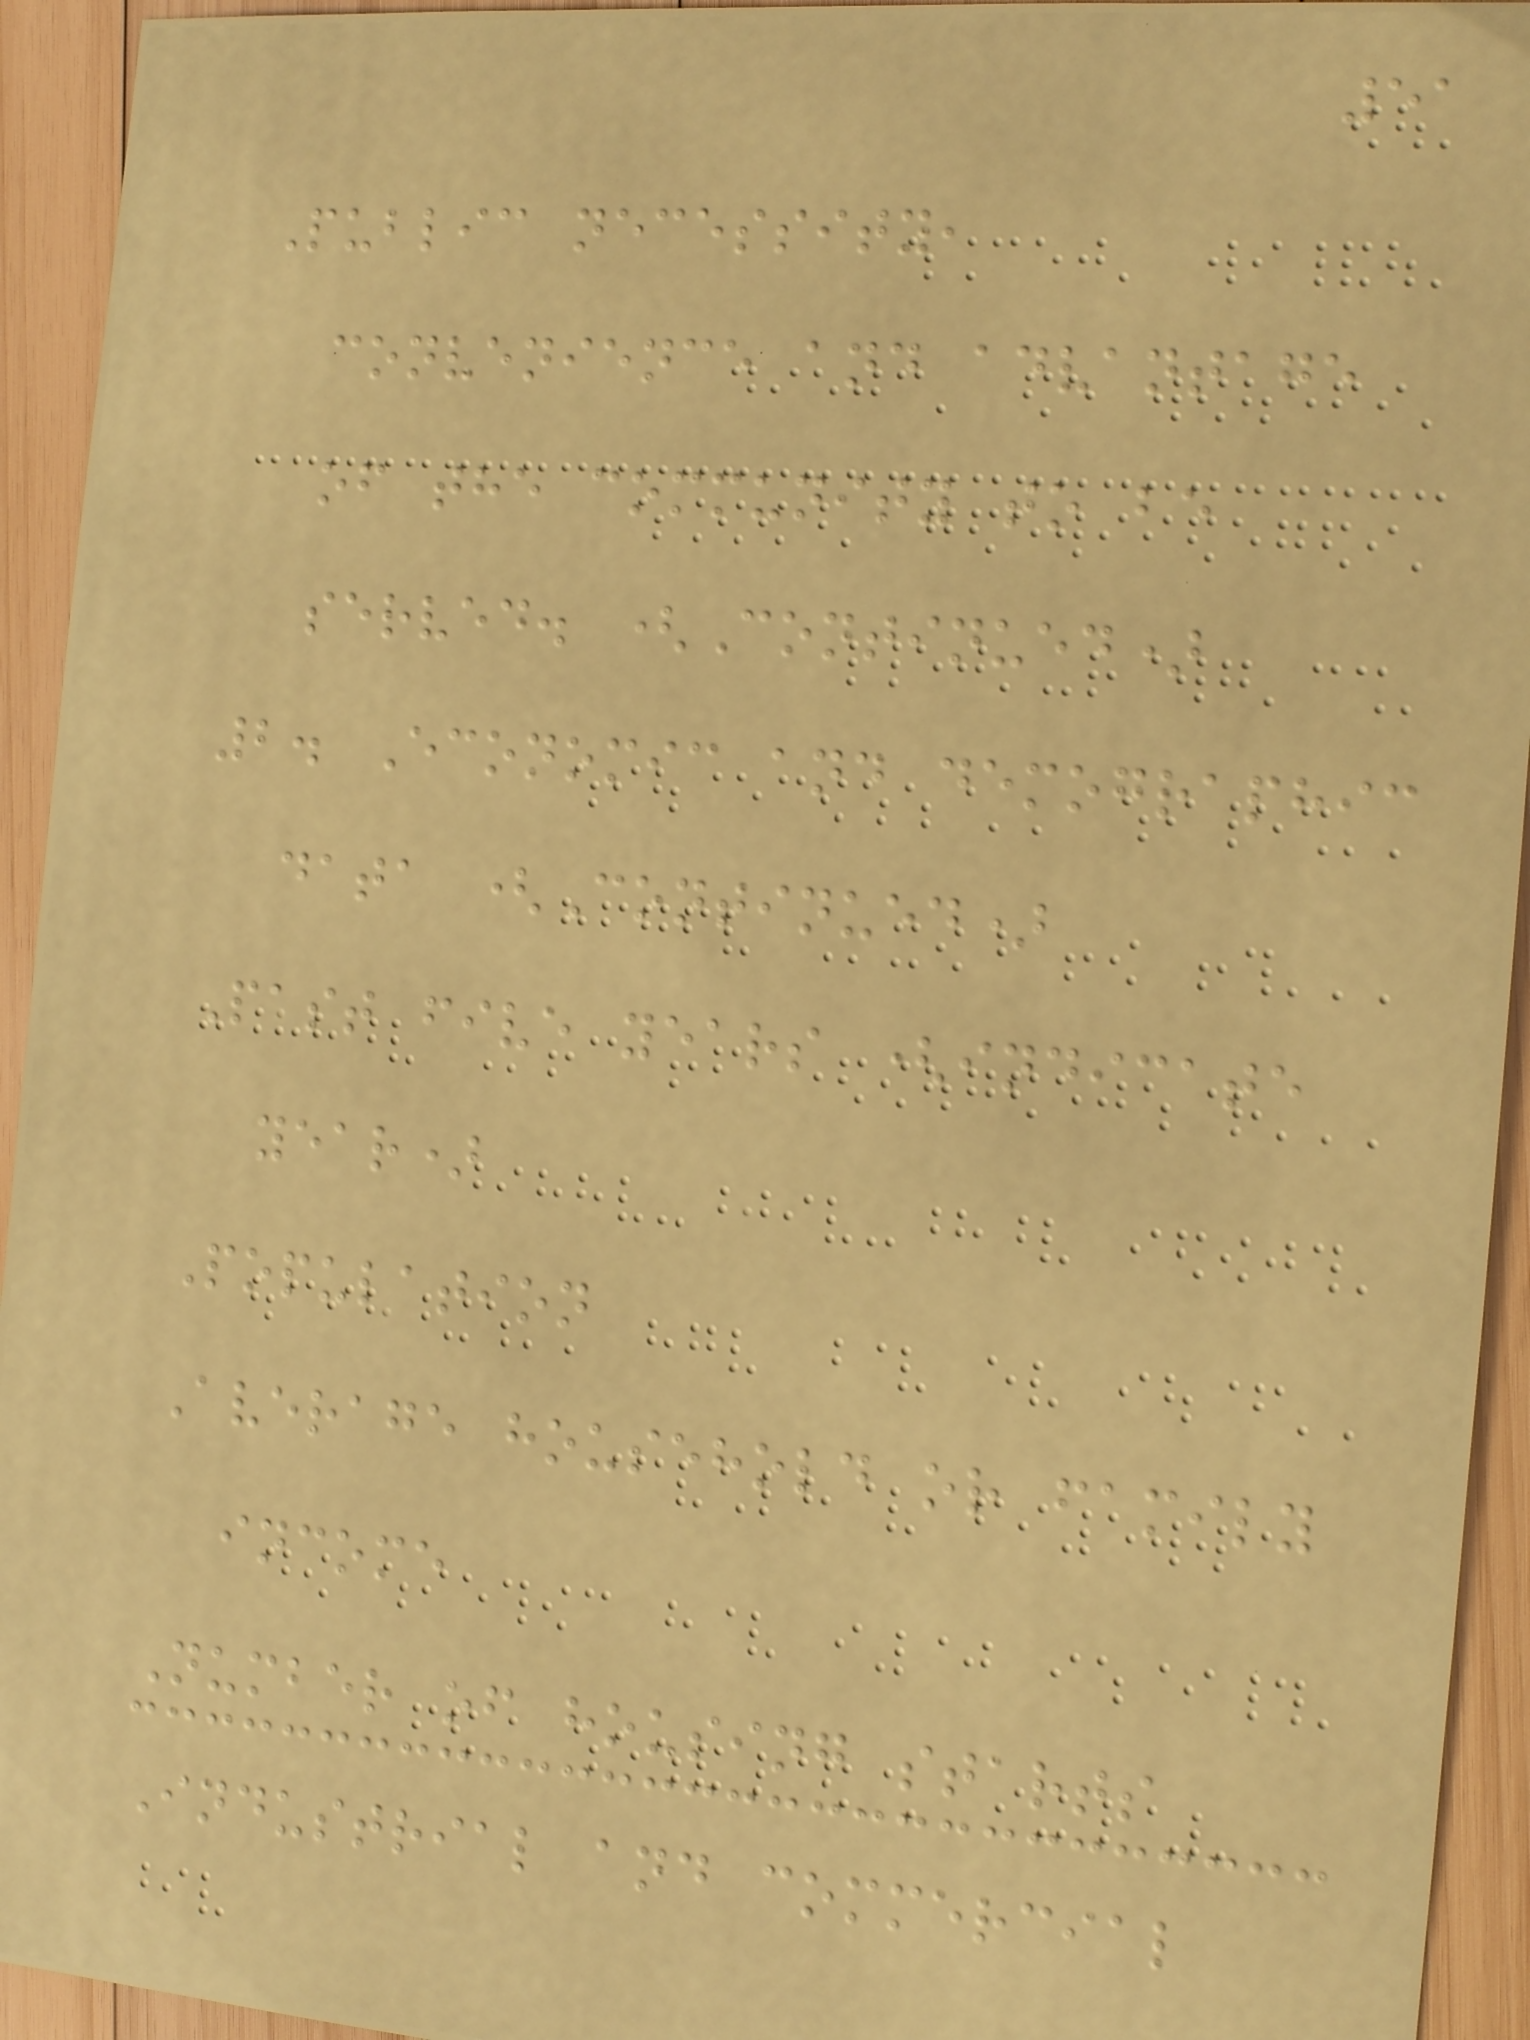51
Public necessity,
convenience and advantage
of the community to be
served. (Continued)
2. Economic and demographic
data (Continued)
Past five years (indicate
year)
Population
Average household or family
income
Number of housing starts
Industrial and commercial
